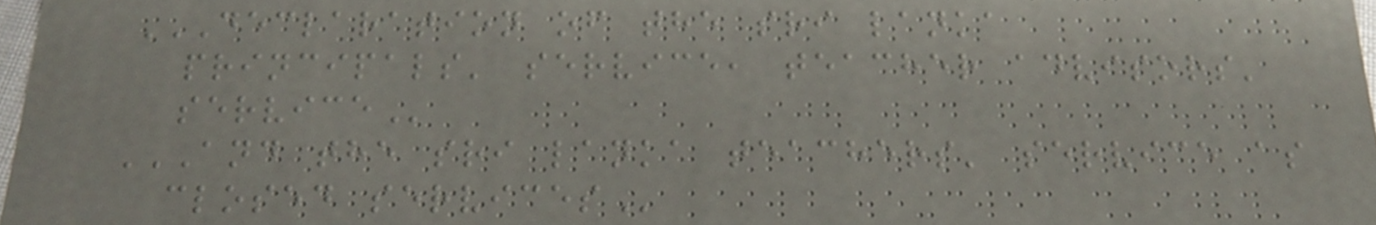DECLARATION OF THE SRI LANKA
PRINCIPALS' SERVICE, TEACHER ADVISORS'
SERVICE
AND THE SRI LANKA TEACHERS' SERVICE AS
CLOSED SERVICES
